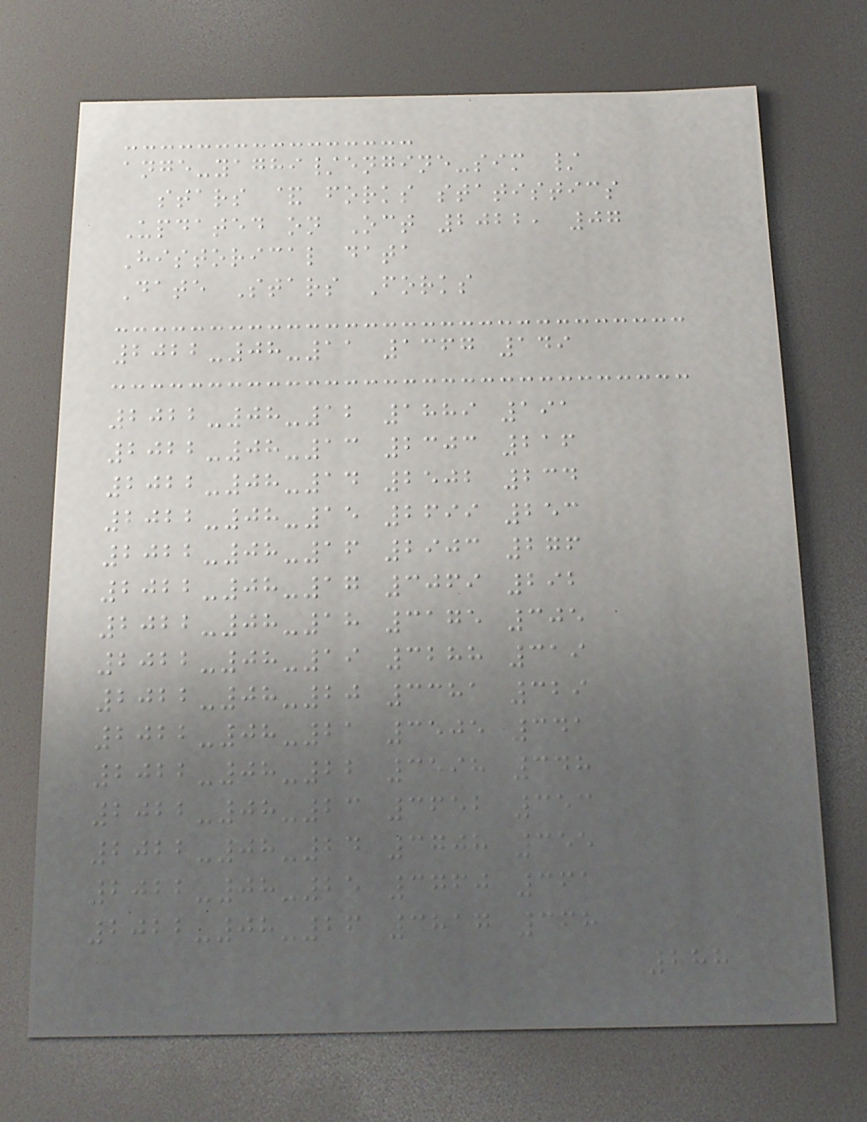ange-yaghi/engine-sim /
stars & forks statistics
Updated on Oct 2022, 07
Historical data
Date Stars Forks
2022-08-11 1367 149
2022-08-12 1889 191
2022-08-13 2303 216
2022-08-14 2502 234
2022-08-15 2699 253
2022-08-16 2903 276
2022-08-17 3069 292
2022-08-18 3175 305
2022-08-19 3288 319
2022-08-20 3381 329
2022-08-21 3505 341
2022-08-22 3598 348
2022-08-23 3652 353
2022-08-24 3708 355
2022-08-25 3760 361
2022-08-26 3817 368
288
